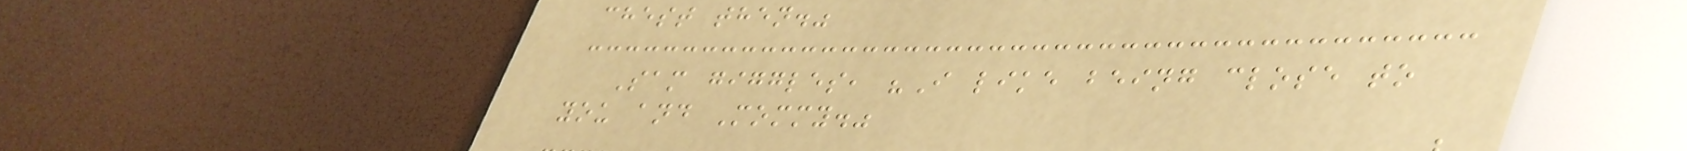chest then."
Sam giggles, "I like being close to
you and Mommy."
